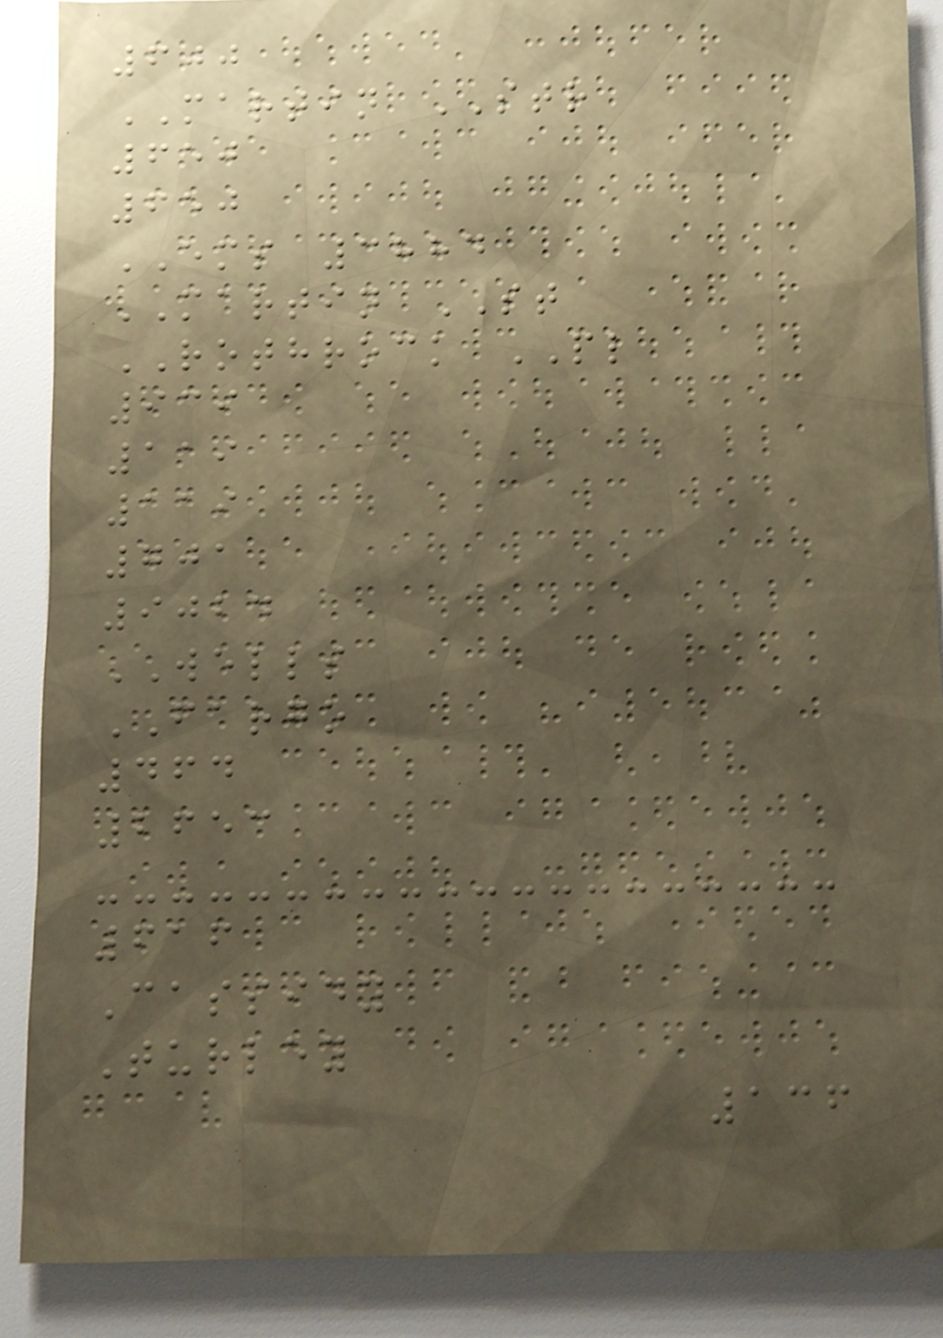600
MARTIN STR
650
650
EMS 3884
MARTIN ST
ROTHROCK PL
939
119
119
701
9024
WELLS
FARGO
464
2653
616
Cassidy
Turley
136
